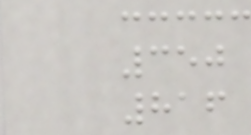350
816
